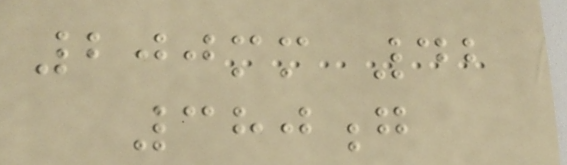200mm 42
380g
